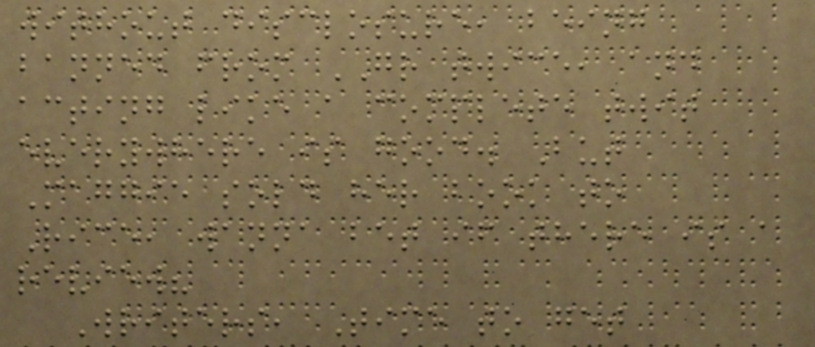without disclosure, being
banned from GR twice, and
acting like a complete twit
everywhere is good. But
Maggie sold her book to
Rice, wanna bet if there is a
review?
Writers, Time to get
